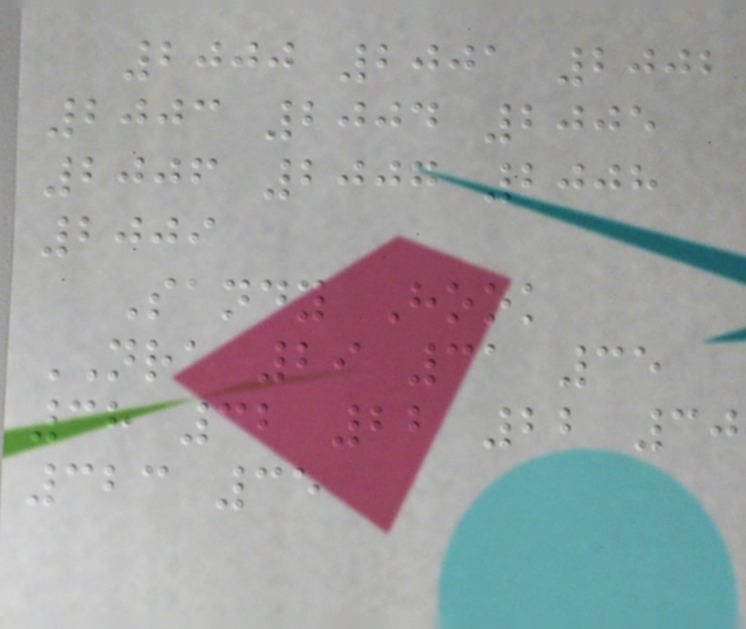2000 2001 2002
2003 2004 2005
2006 2007 2008
2009
Sandy Hook
NRA 29 31 35
38 32 22 22 30
323 35
